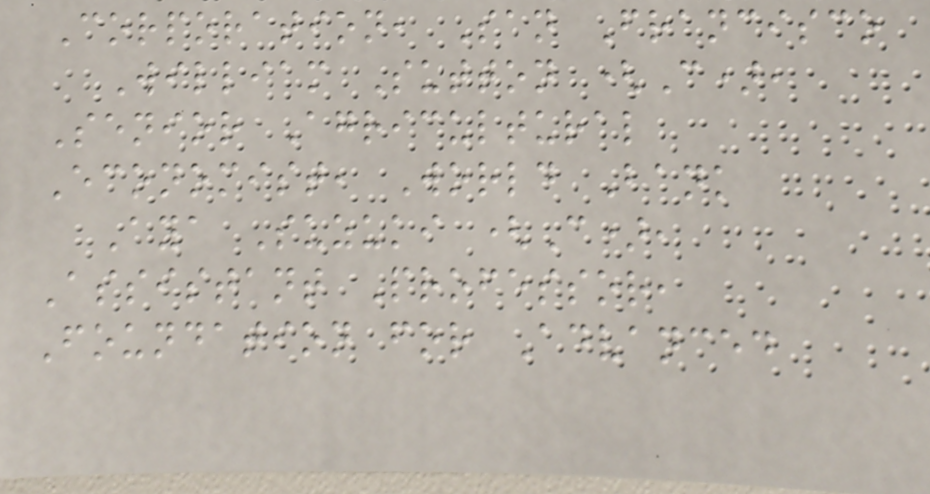Corporation, San Francisco
William Sutton (C),
Senior Agricultural
Economist, World Bank
Aya Suzuki (C),
Assistant Professor,
Foundation for Advanced
